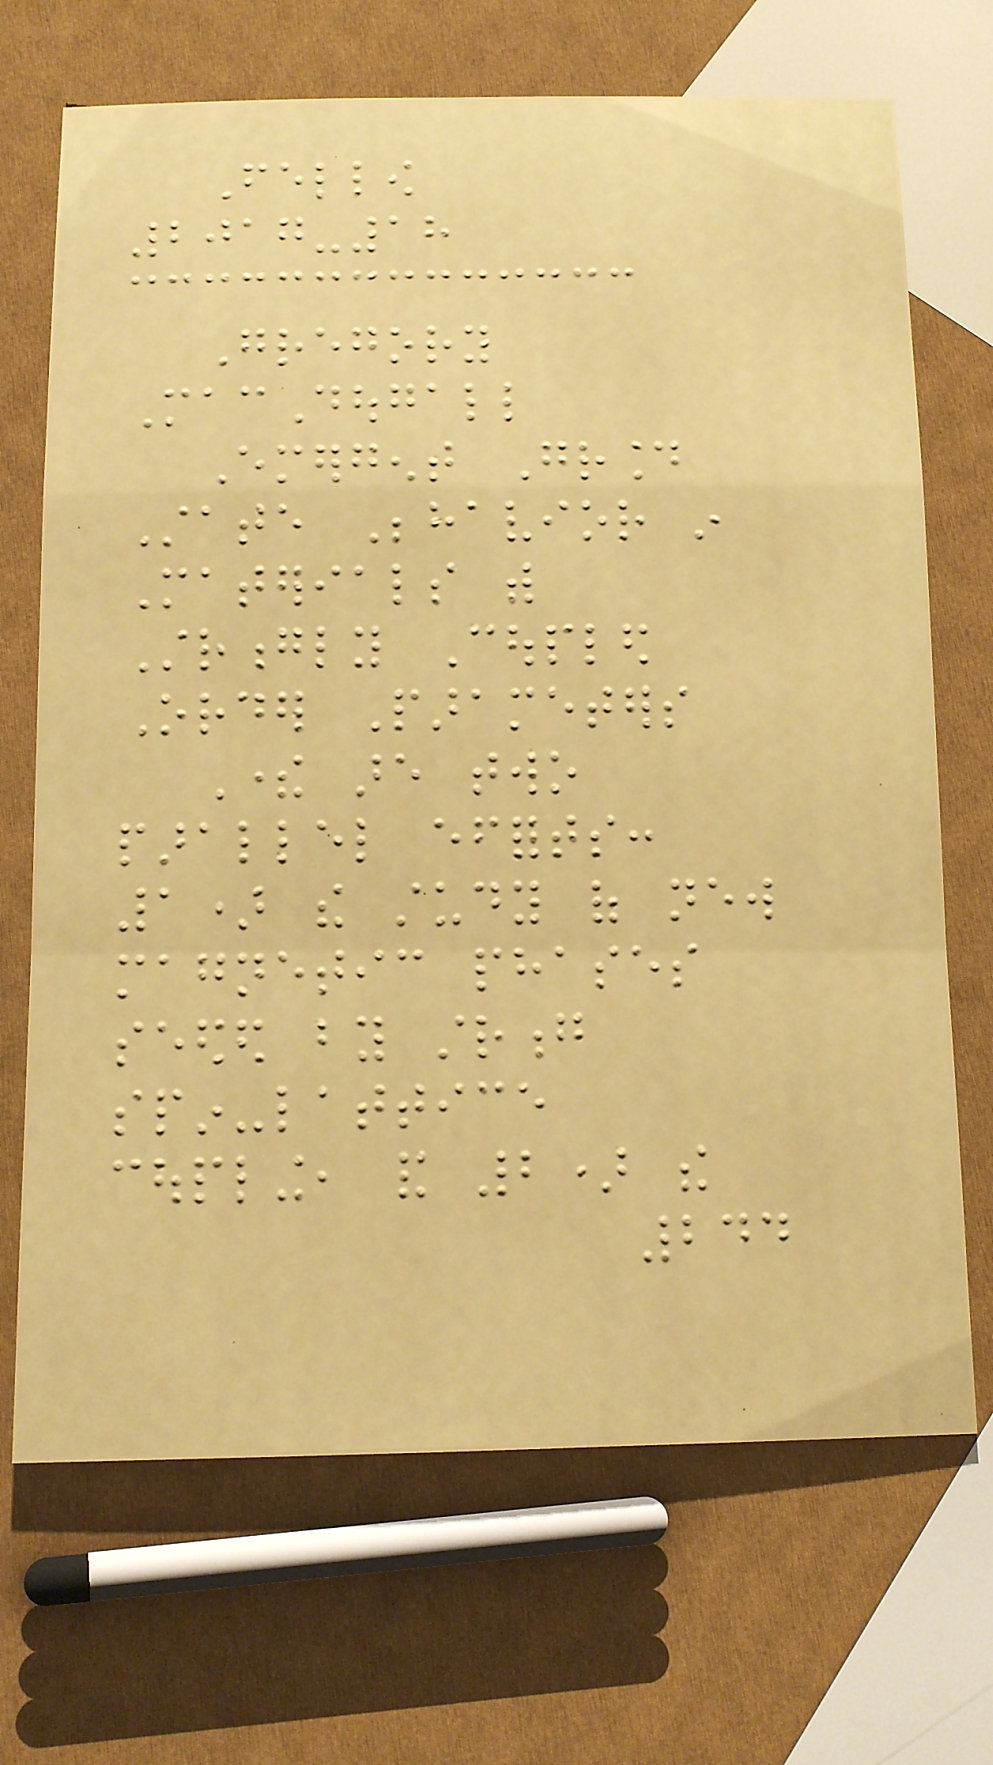Fellow
2017-18
Gregory
MacDougall
Emergent Ground
State Behavior in
Materials with
Strongly Coupled
Order Parameters
There are two
parallel efforts:
1) the study of new
magnetic phases
seeded by strong
spin-lattice
coupling, and 2) the
244
